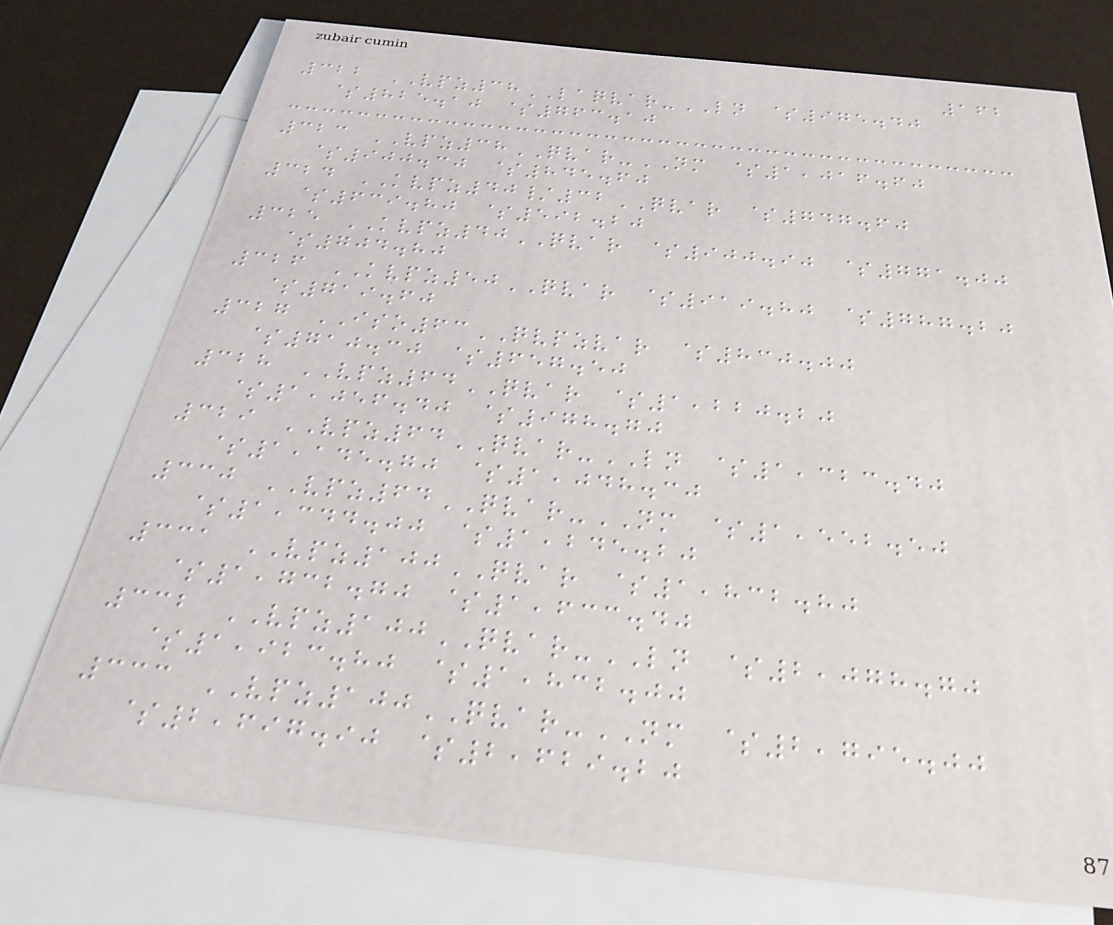162
322 VPZ38LAQVAR-LN $975.40
$825.10 $763.10
323 VPZ38QVAR-NM $1,016.60
$900.30 $845.60
324 KVPZ40/32QVAR $747.60
$639.80 $592.20
325 KVPZ40QVAR $900.90 $771.00
$704.80
326 KVPZ50QVAR $919.80 $787.20
$719.60
327 ISO63QVPZVAR $830.00
$710.30 $657.50
328 VPZ64QVAR $1,220.20
$1,056.40 $978.70
329 VPZ64QVAR-LN $1,323.40
$1,145.70 $1,048.30
330 VPZ64QVAR-NM $1,552.50
$1,344.00 $1,245.20
331 VPZ100QVAR $1,832.80
$1,732.70 $1,633.40
332 VPZ100QVAR-LN $2,078.70
$1,923.80 $1,832.00
333 VPZ100QVAR-NM $2,795.00
$2,697.90 $2,629.20
